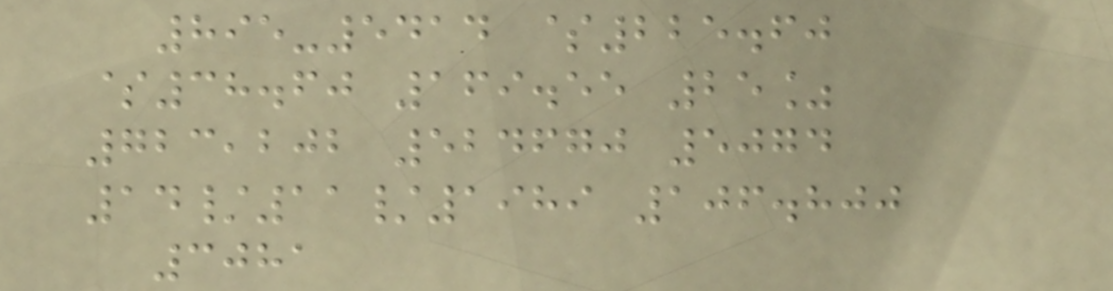895-5414 $225.60
$38.60 169.55 25%
723,202 524670 5074
14/11/1989 106.800
3081
